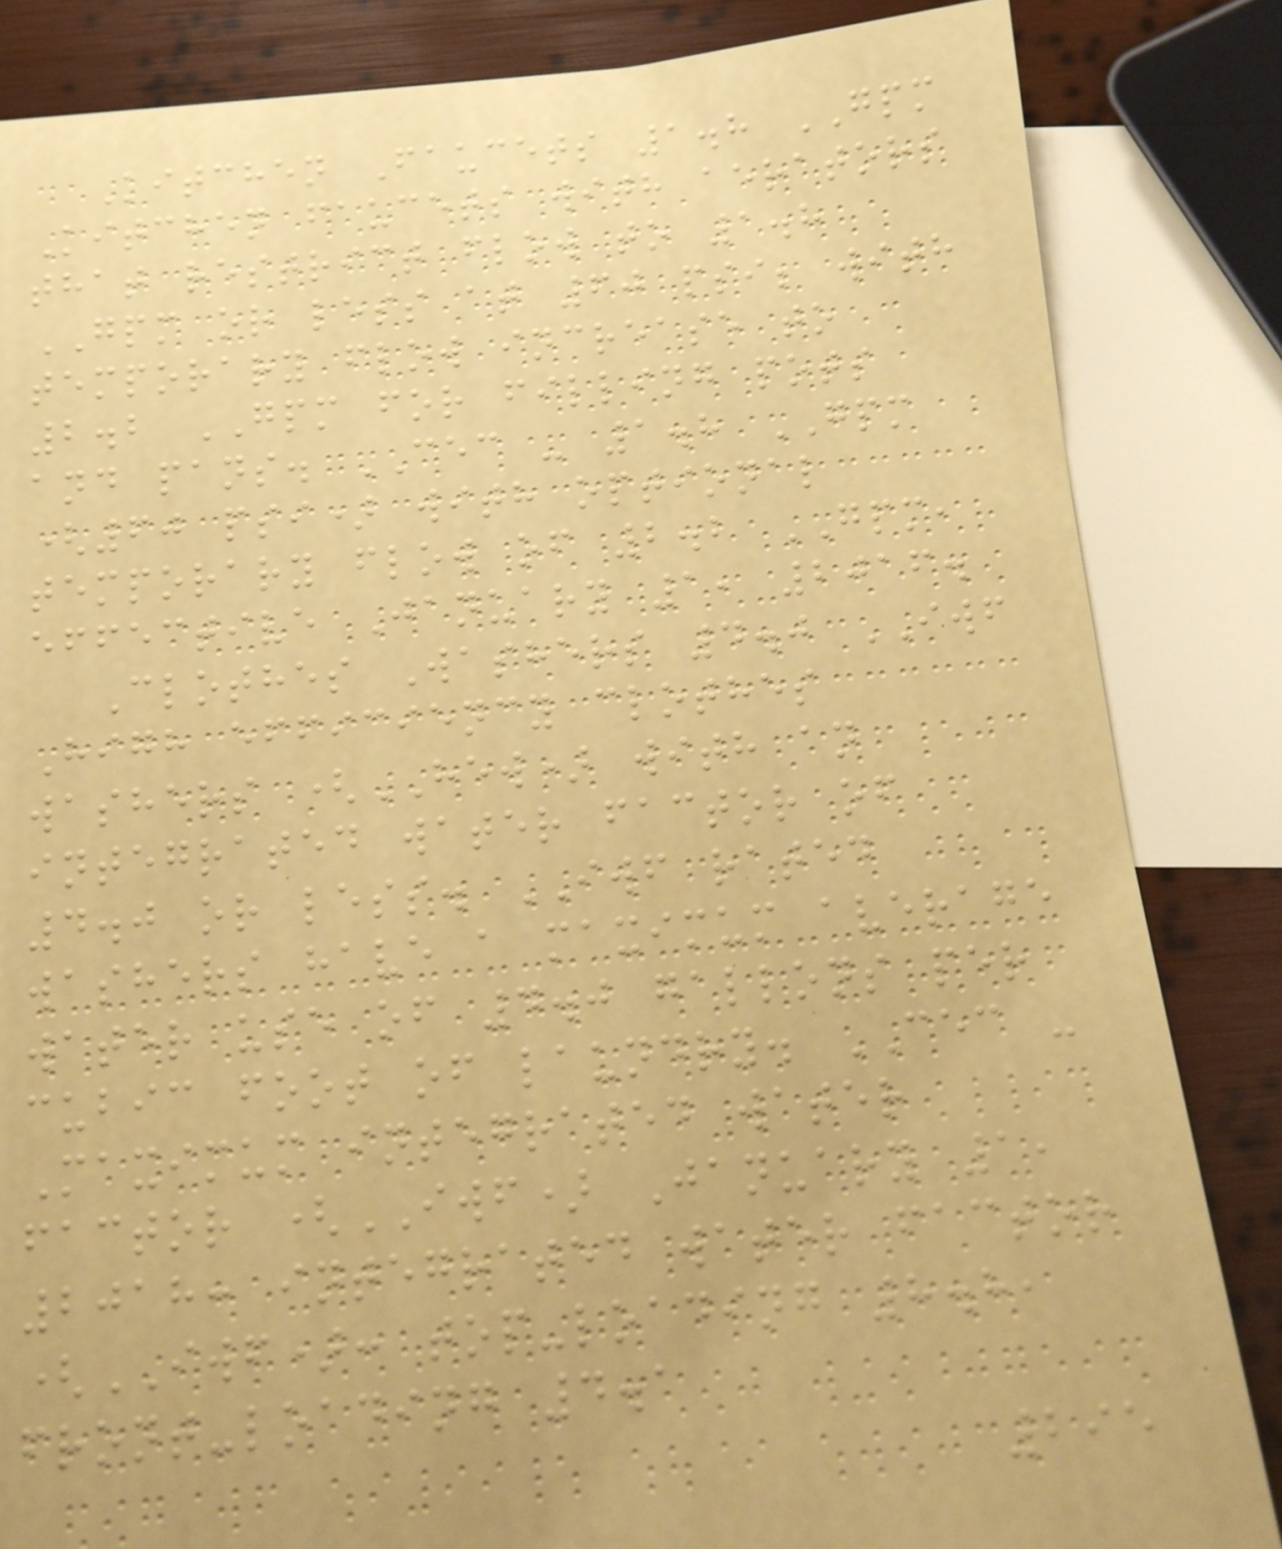Kitchen Faucets 1.8 GPM
Kitchen faucets with aerators
that restrict flow to 1.8
GPM or less at 60 psi; with
temporary flow increase to
2.2 GPM for filling pots
and pans. CEC - 1.8 GPM
(60 psi) with optional
temporary flow of 2.2 GPM,
effective January 1, 2016.
Clothes Washers 4.0 IWF
High efficiency clothes
washers (HEW) with an
integrated water factor of
4.0 or less. IWF rated
washers have a maximum average
water use of 4.0 gallons per
cubic foot of laundry. CEC -
Maximum integrated water
factor (IWF) January 1,
2018: integrated water factor
(IWF): top-loading 8.8,
front-loading 4.1
295
